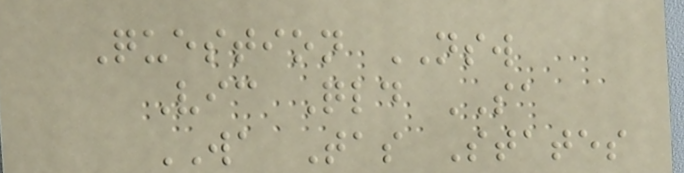Question NSW
Vic Qld SA
WA Tas States
